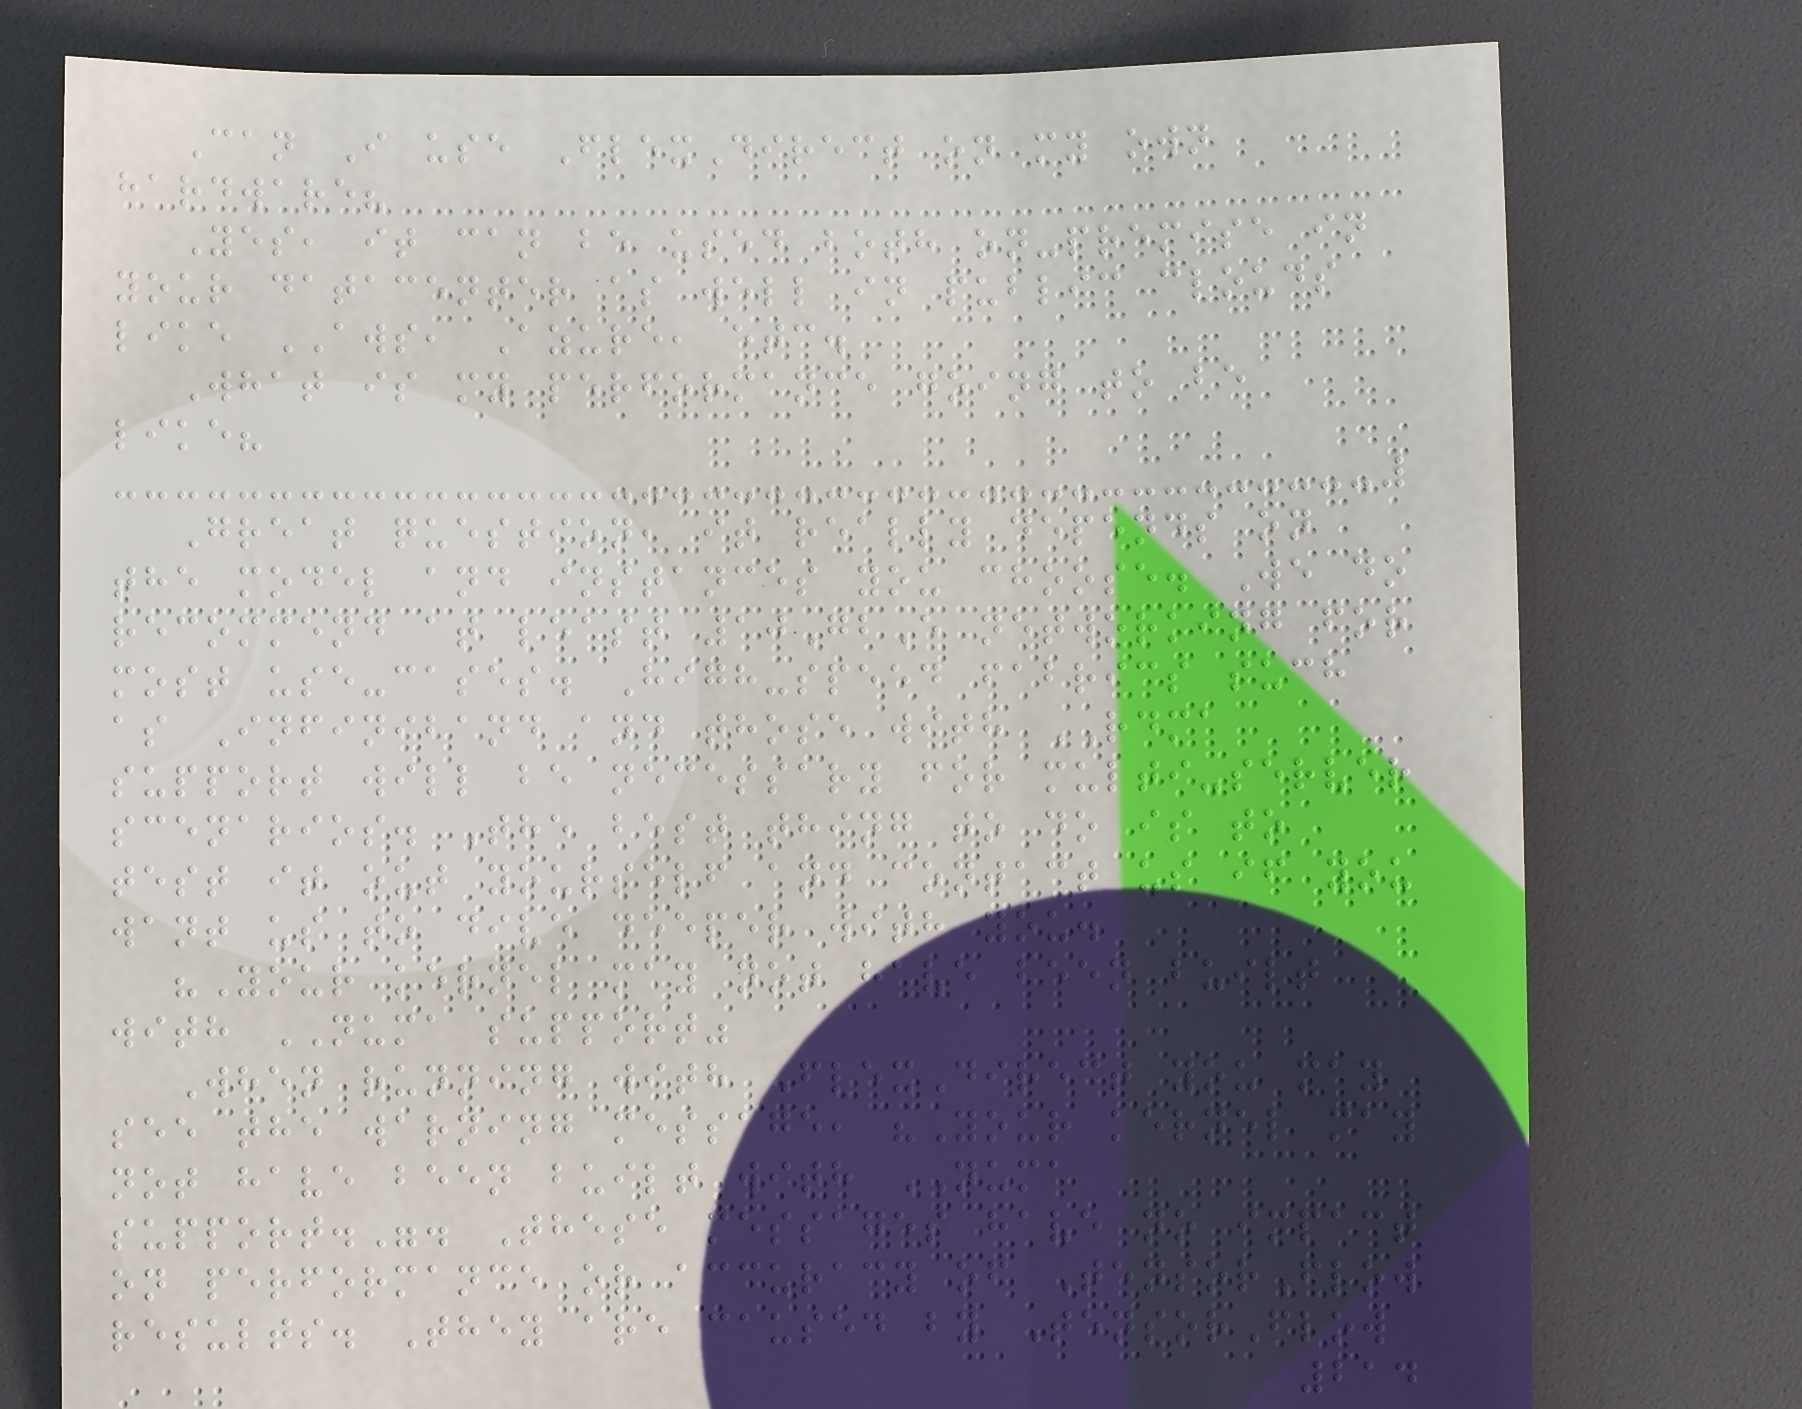Can I use FlexDirect on my own
hardware?
Yes, it can be used both on-premise in
your datacenter as well in public clouds
like AWS, Azure, etc.
What is my performance going to be
like?
Great question, it really depends on
the model and instances you choose. We do
recommend at least 10GbE networking for
most use-cases. High-speed fabrics such
as Infiniband and those with RDMA
support will be necessary for multi-server
scenarios. The best thing to do is to
test it out yourself and contact us if you
want us to dive deeper with you.
"Your kernel may not have been built
with NUMA support"
When running with FlexDirect you may
see the warning message, "Your kernel may
not have been built with NUMA
support.". These messages have no impact
on performance or accuracy of TensorFlow
results. They are caused by TensorFlow
214
